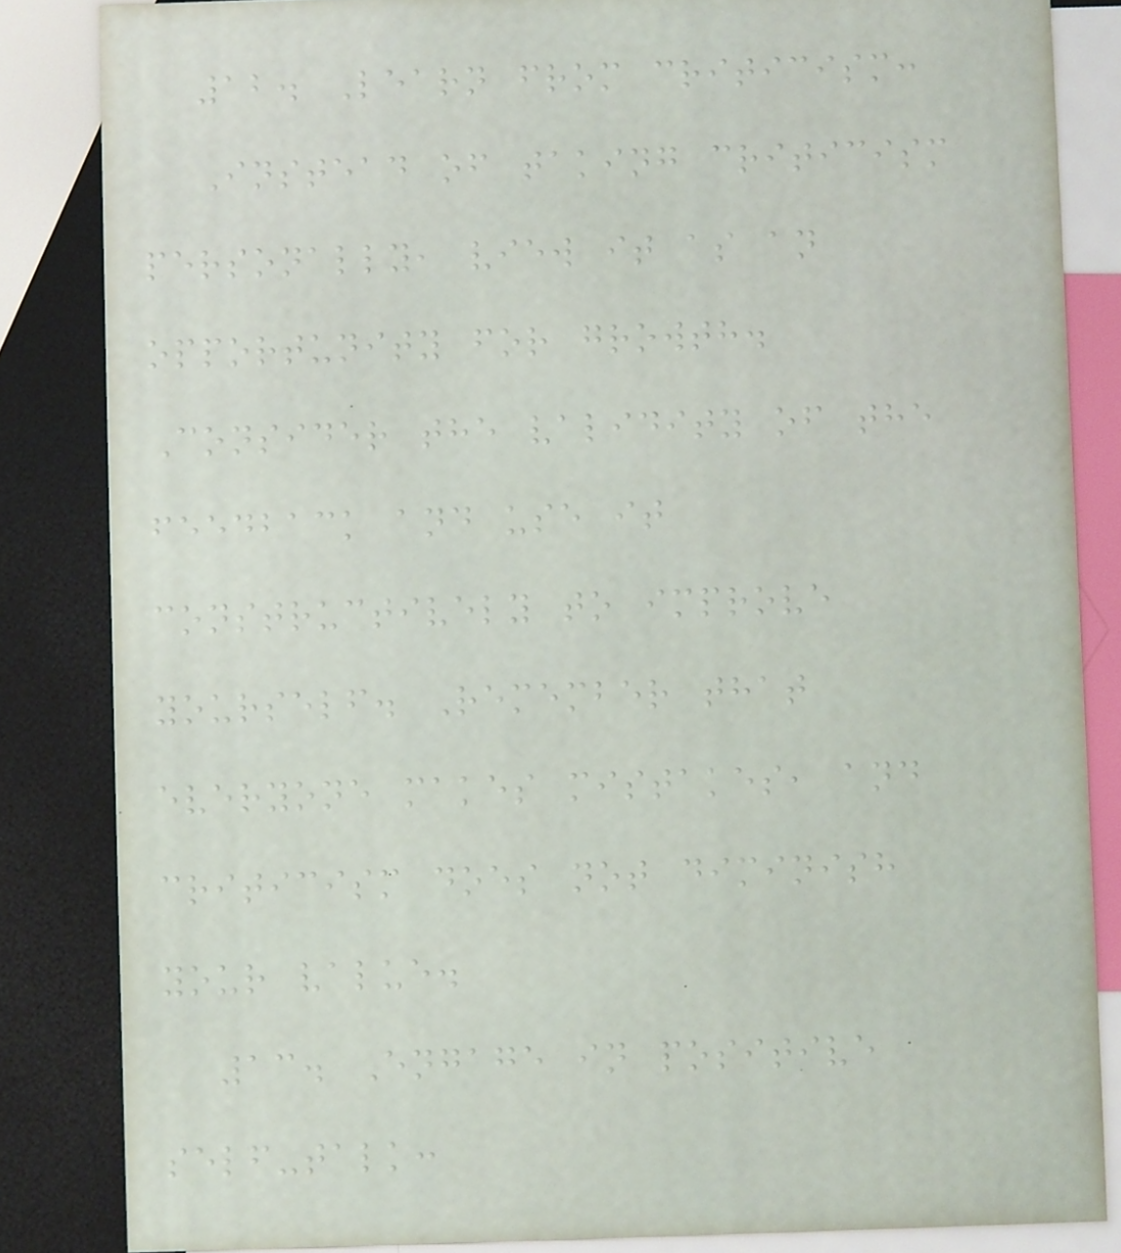12. Learn from criticism:
Instead of taking criticism
personally, view it as an
opportunity for growth.
Consider the validity of the
feedback and use it
constructively to improve
yourself. Remember that
everyone makes mistakes, and
criticism does not diminish
your value.
13. Engage in positive
self-talk:
